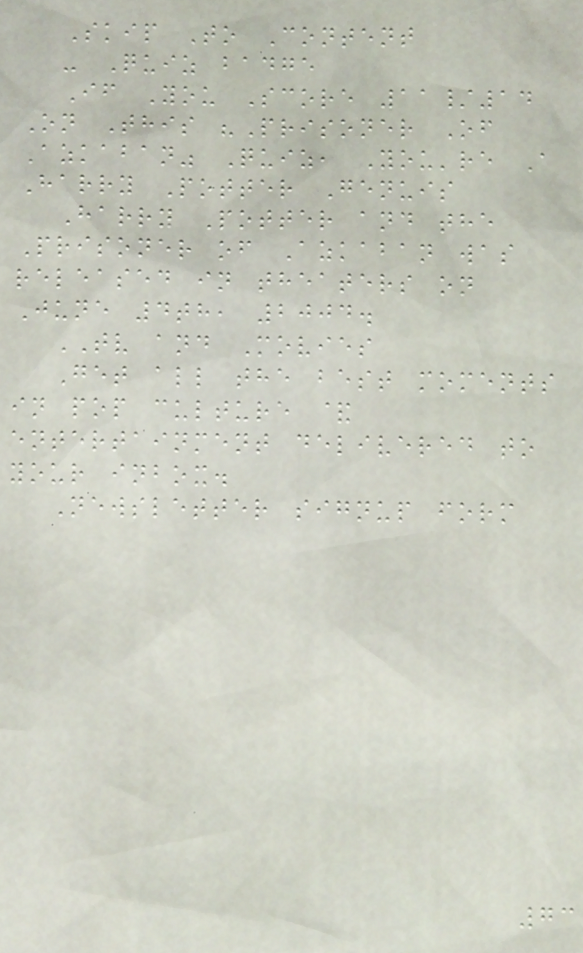Skip To Content
- Quiz badge
If You Score 11/14
On This "Prisoner Of
Azkaban" Quiz, You're A
Harry Potter Genuis
Harry Potter and the
Prisoner of Azkaban was
released in theaters on
June 4th, 2004.
TV and Movies
Get all the best moments
in pop culture &
entertainment delivered to
your inbox.
Newsletter signup form
73
